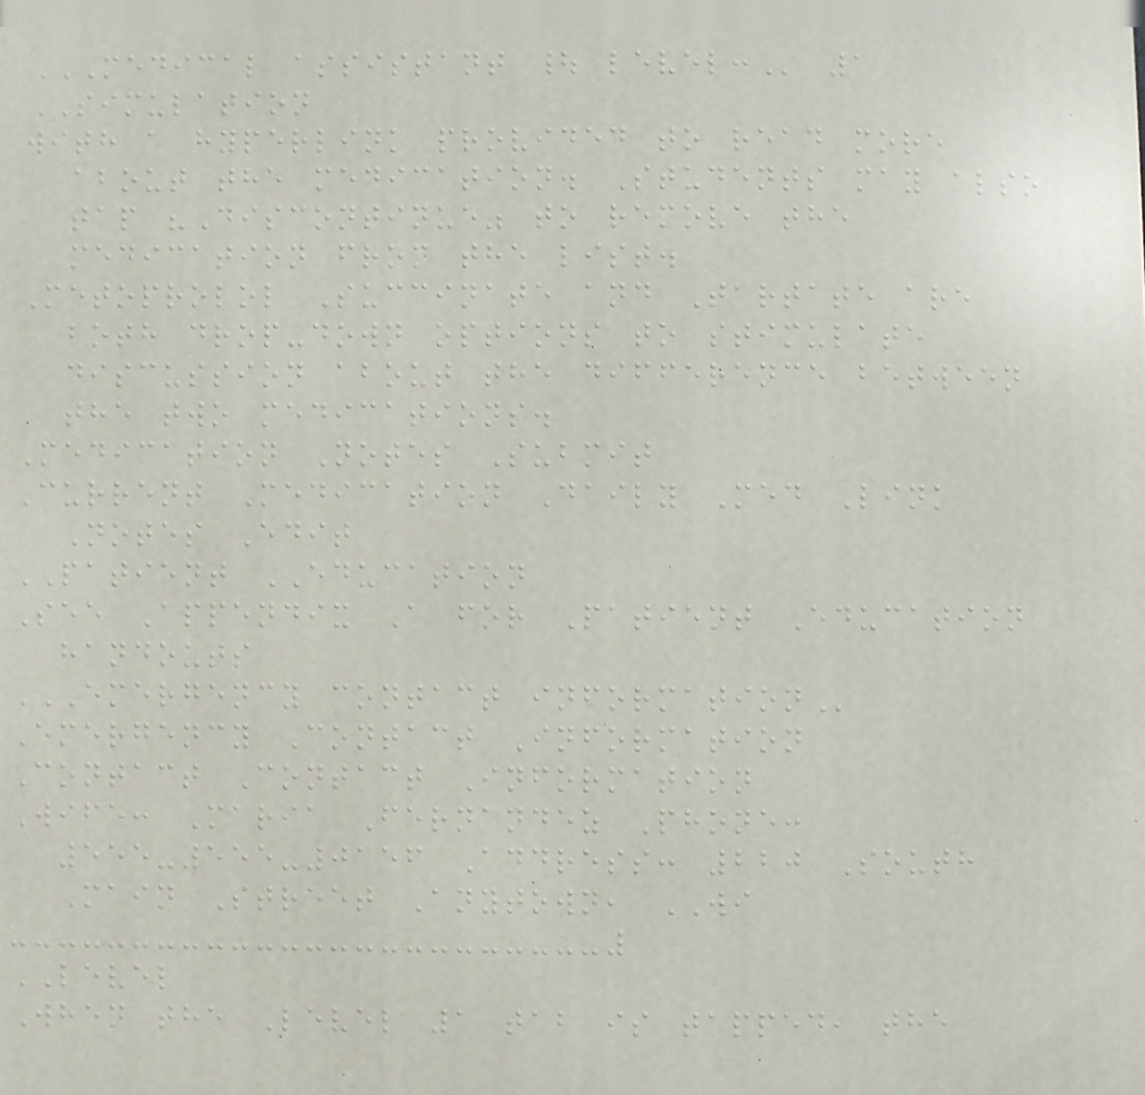MEDICAL ASSISTANT | LEVEL: 1
SIMULATION
with a hyperlink provided to read more
about the medication. Students may also
tap "Discontinue" to remove the
medication from the list.
Metoprolol Succinate and Tartate are
both drop-down options to stimulate
discussion about the difference between
the two medications.
Medication Notes Submit
Current Medication Daily Med Link
Notes Edit
PATIENT EDUCATION
See Appendix A for Patient Education
handouts
EMERGENCY CONTACT INFORMATION
Emergency Contact Information
Contact Contact Information
Wife: Maria Fernandez Phone:
555-555-0156 Address: 220 South
Main Street Anytown, WI
LEVEL
When the Level 1 tab is tapped, the
